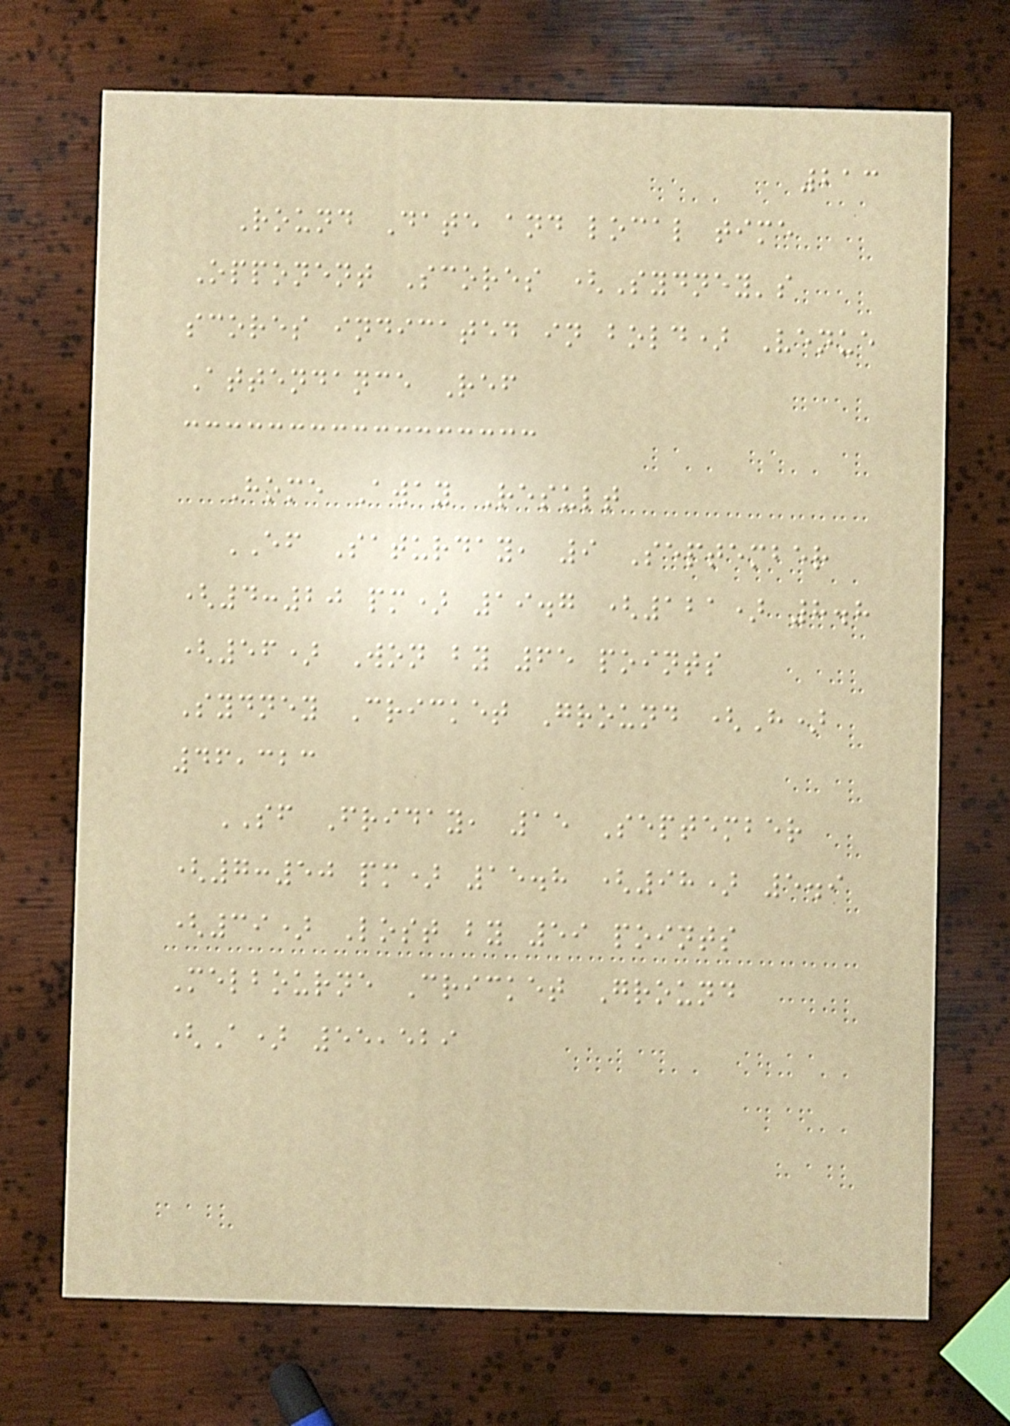213
Round Date and local time
Opponent Scores (Sydney's
scores indicated in bold) Venue
Attendance Ref
Home Away Result
EF Saturday, 9 September
(4:20 pm) 19.7 (121) 8.8
(56) Won by 65 points
Sydney Cricket Ground (H)
46,323
SF Friday, 15 September
(7:50 pm) 15.8 (98) 5.9
(39) Lost by 59 points
Melbourne Cricket Ground
(A) 55,529
